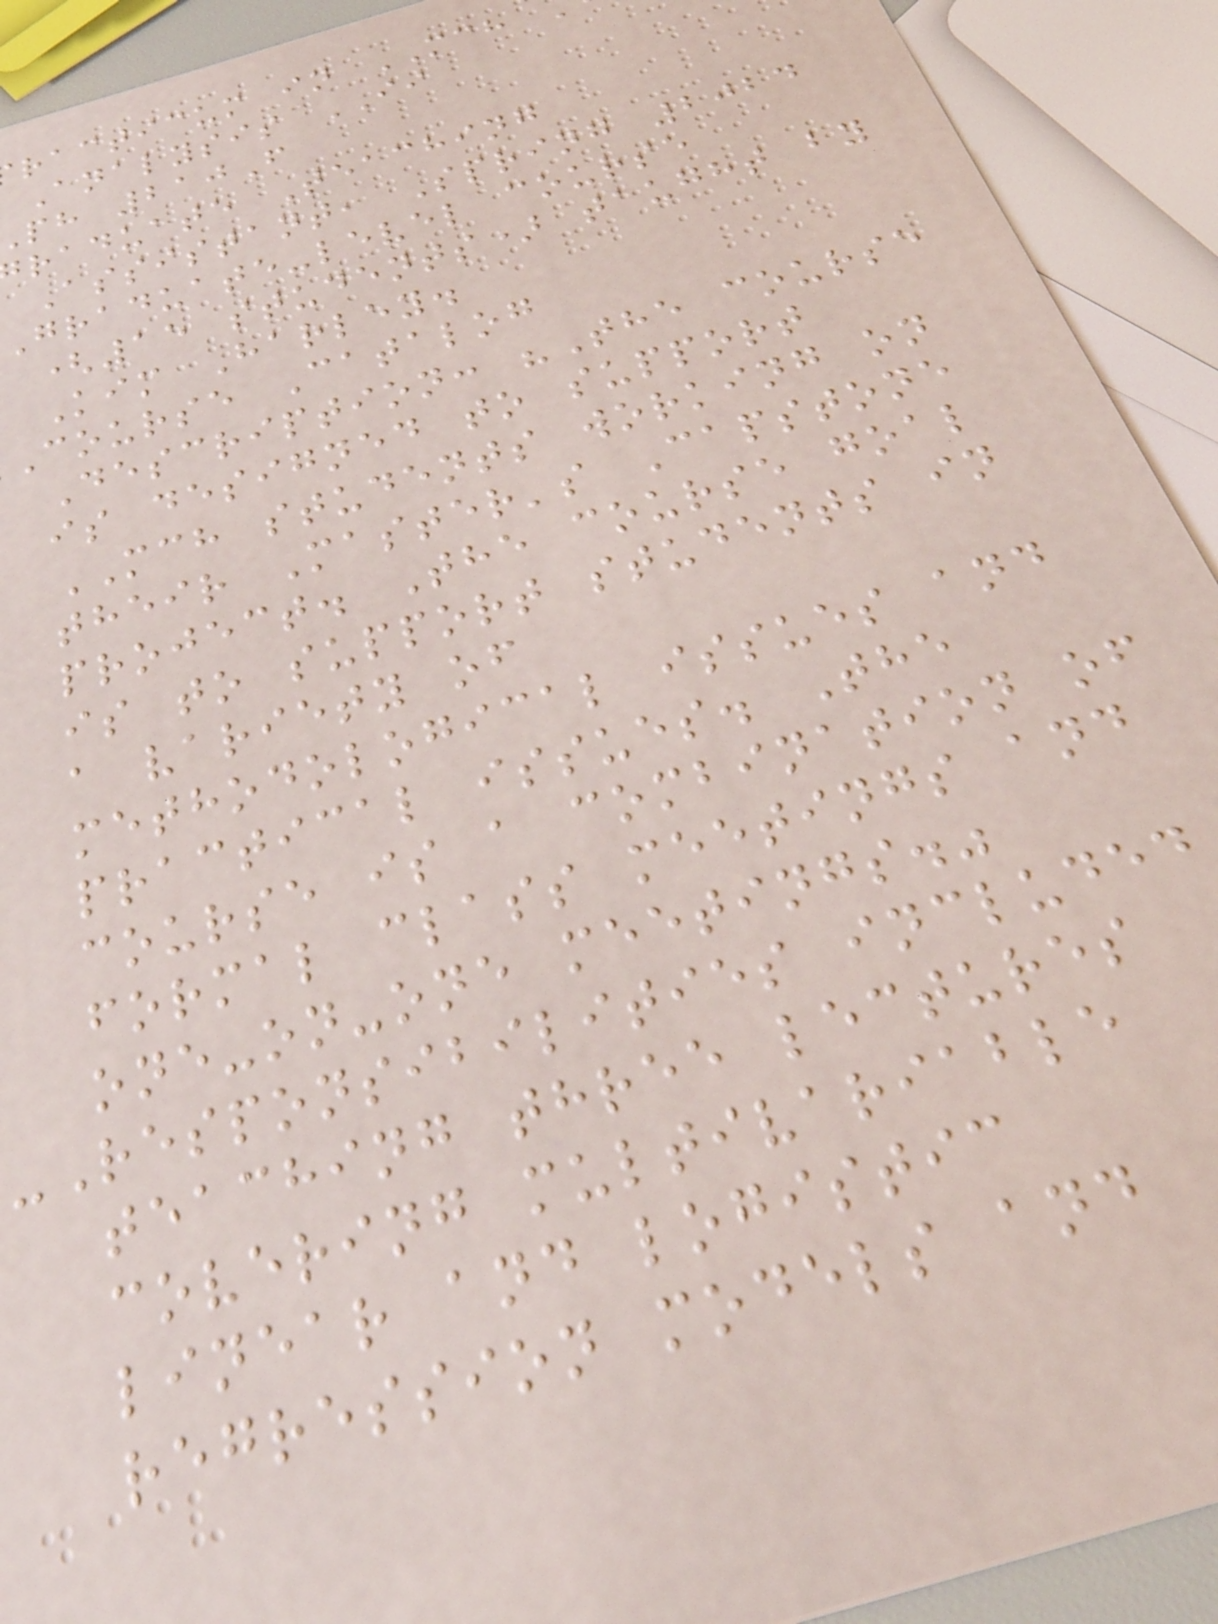racticum in MCH
Analysis II
ph 210F
raduate Teaching
Assistant, Spring 2024
Graduate-level course
(15 students) taught by
Kim Harley.
Course Catalog
Description: "The course
is designed to support
MCH students working on
their Master's Capstone
project. The course goal
is to support students in
a variety of
methodological issues and
practical issues. The
course is a combination of
formal class meetings and
one-on-one meetings."
-Responsibilities included
teaching three lectures
covering multivariable
linear and logistic
regression models and
